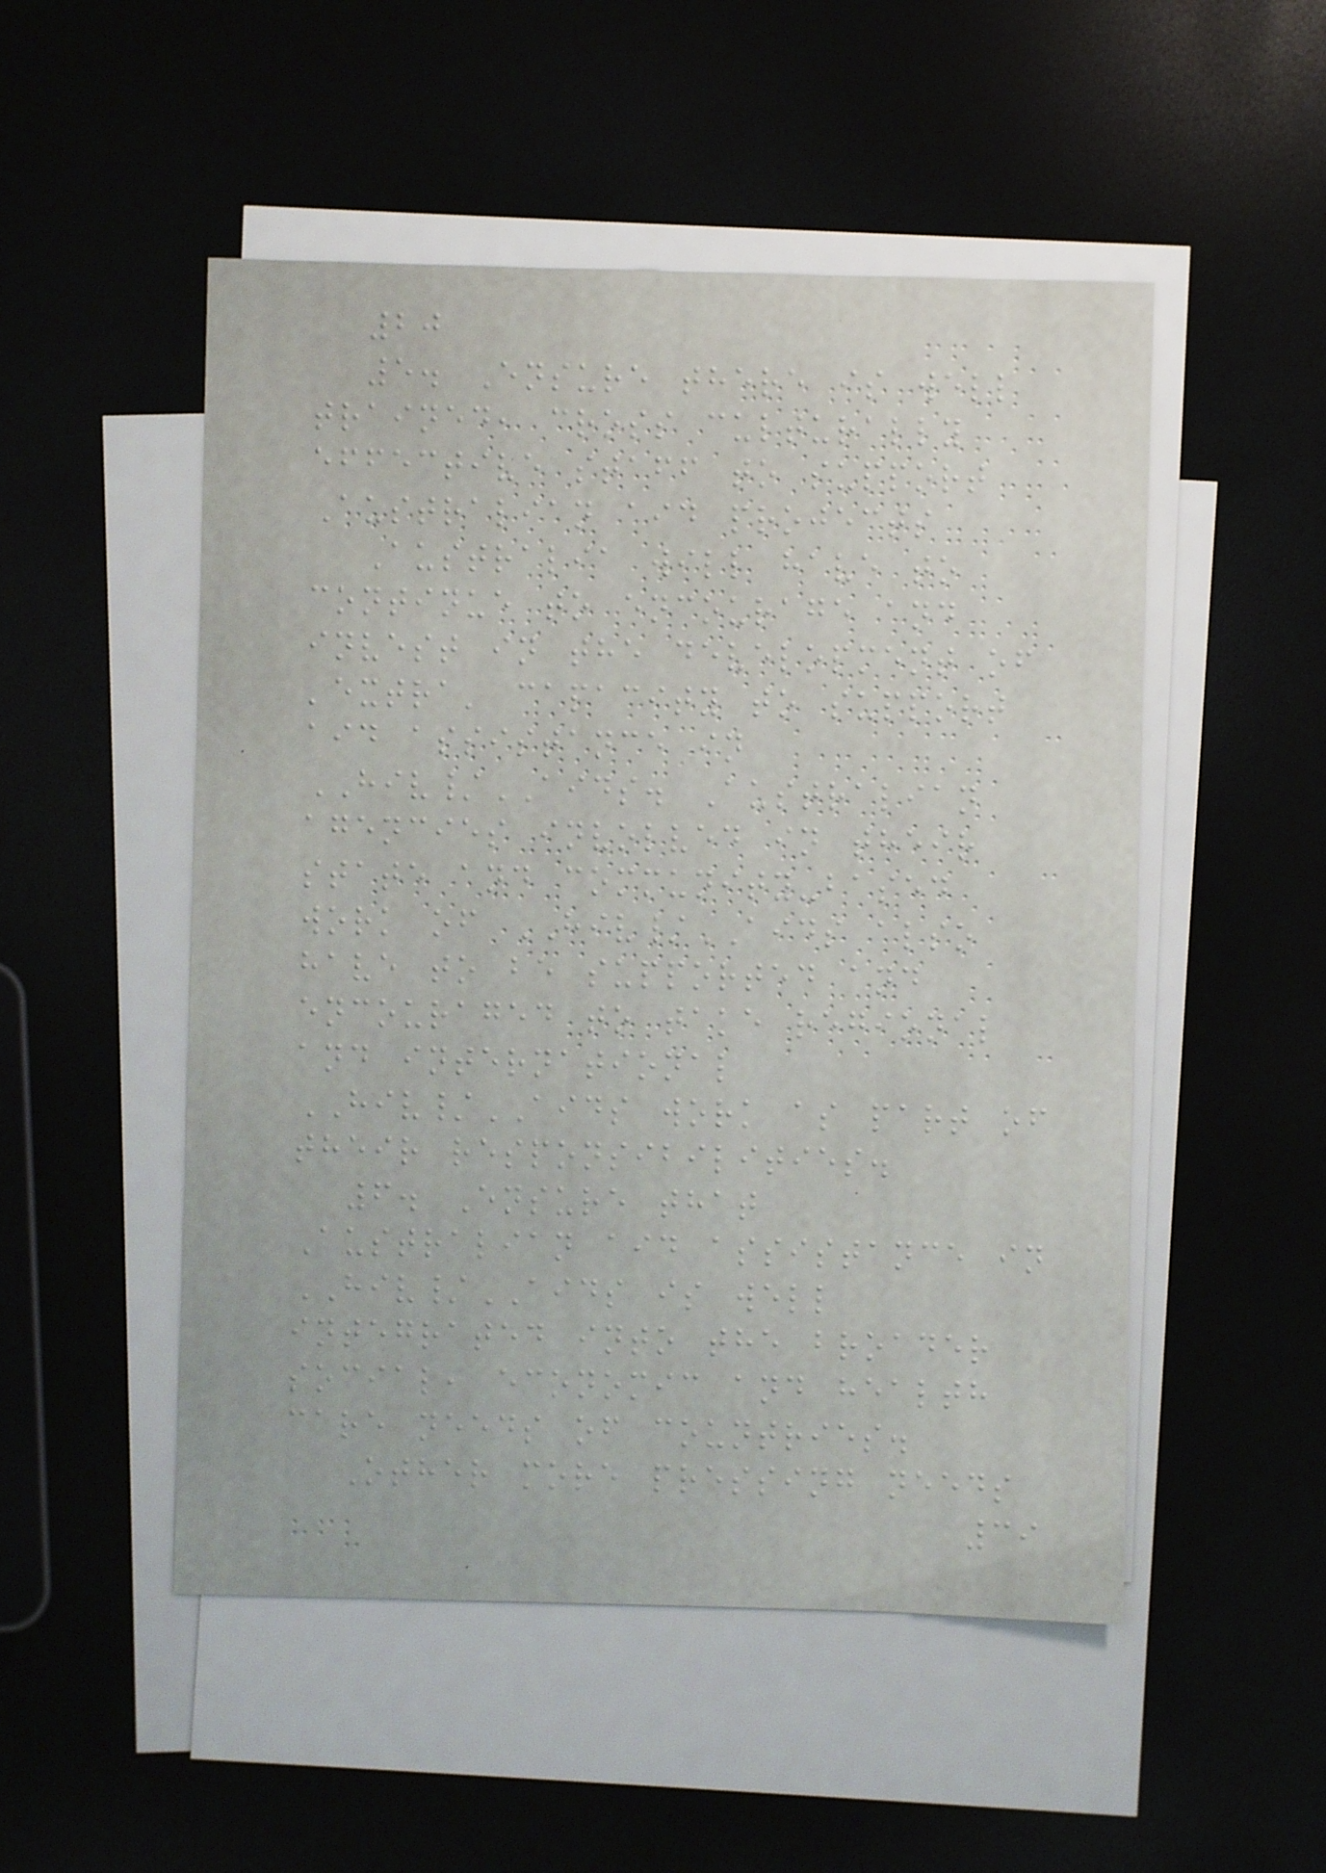20
5. Ensure there is well
trained, cross culturally
effective staff to support
Australian aid projects
Australia will have to
continue to encourage and
invest in the development of
'extra' capacity to support
aid assistance in
HIV/AIDS. Australian
agencies involved in their
state and community-based
work of HIV/AIDS also
have to be supported and
encouraged to take regional
and international
HIV/AIDS work as part of
their responsibilities.
6. Ensure that
Australian aid assistance in
HIV/AIDS is well
integrated into the broader
social, economic and health
care needs of countries.
Other more pressing needs
39
